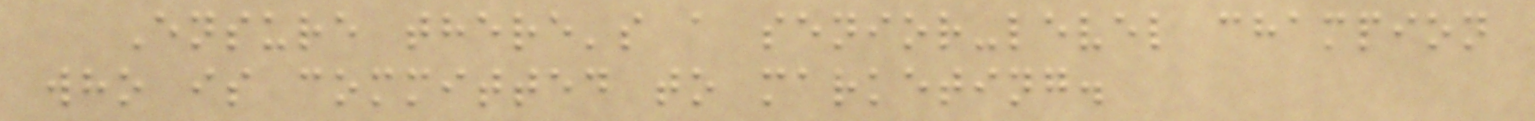Ensure there's a senior-level champion
who is committed to marketing.
